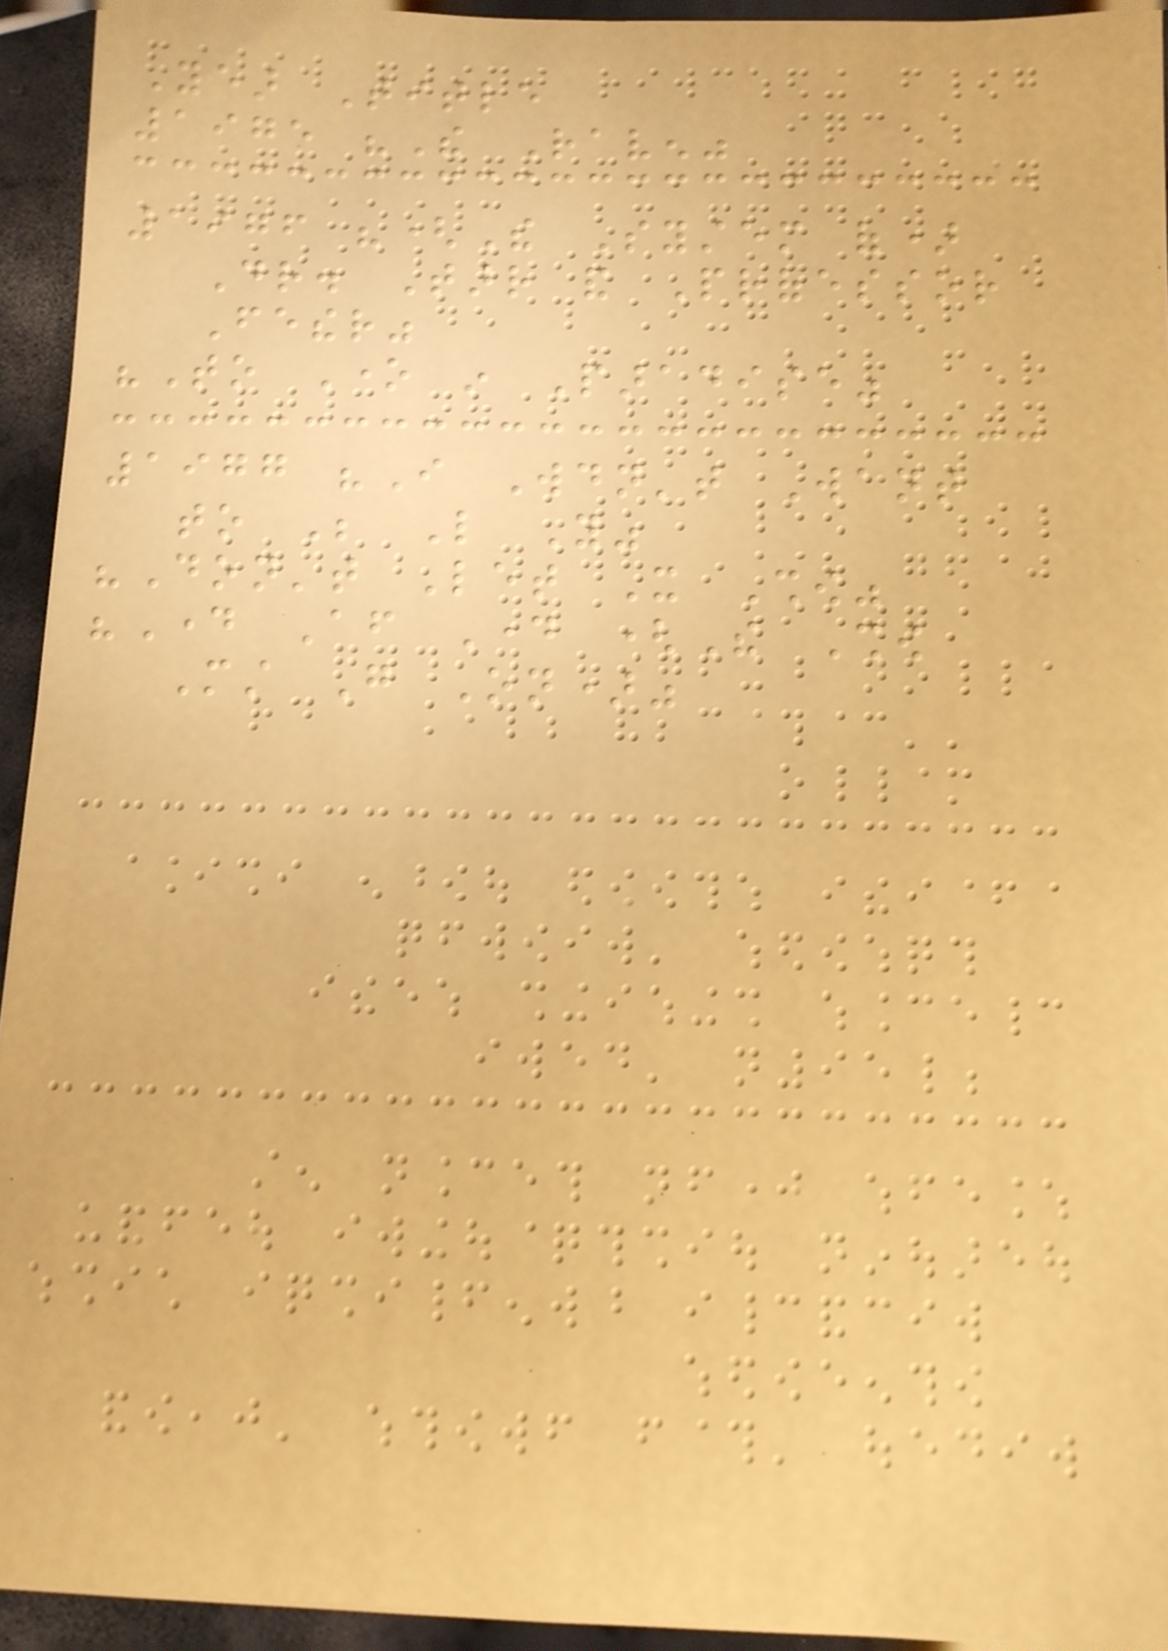Year Title
1975 "The Raven"
1976 "(The System of)
Dr. Tarr and Professor
Fether"
"To One in Paradise"
1977 "I Wouldn't Want
to Be Like You"
"Don't Let It Show"
"Day After Day (The Show
Must Go On)"
